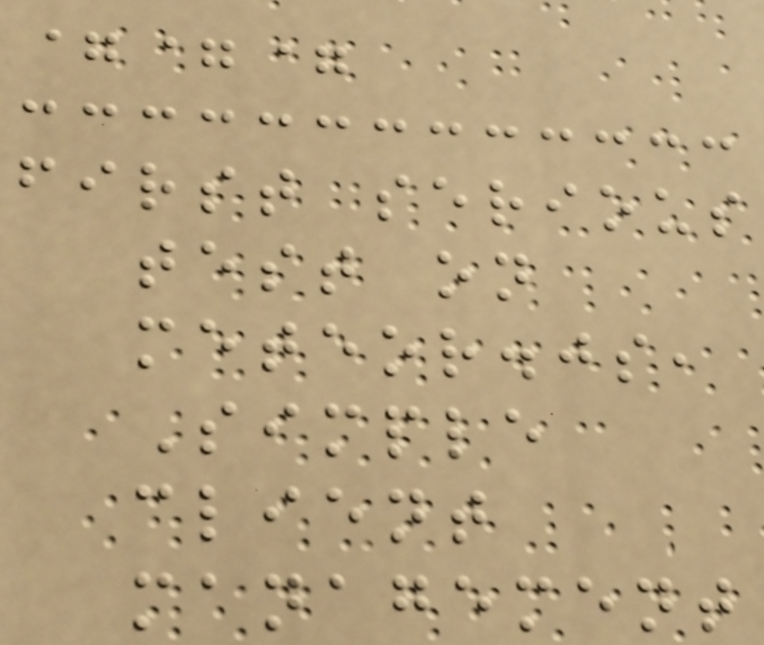===
first serious
test on
meteor.js,
Simple
client
management
